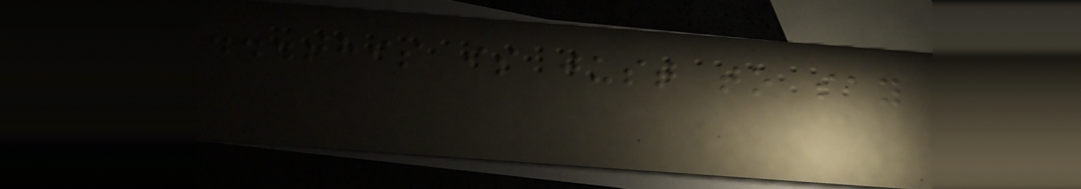...this is just to say
